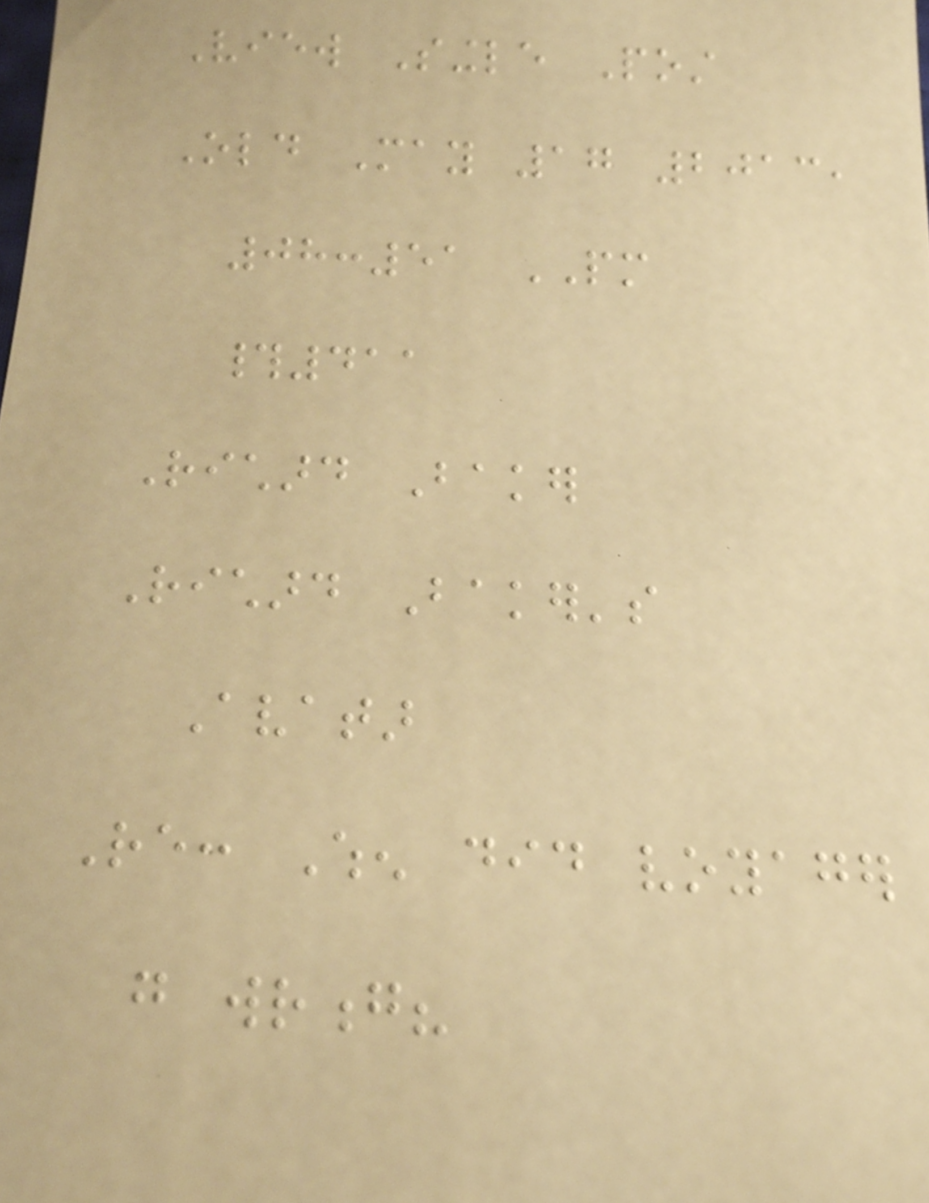View Single Post
Old May 17 2013,
08:51 PM
#411
Richard Baker
Richard Baker's
Avatar
Re: When did voyager
go wrong?
